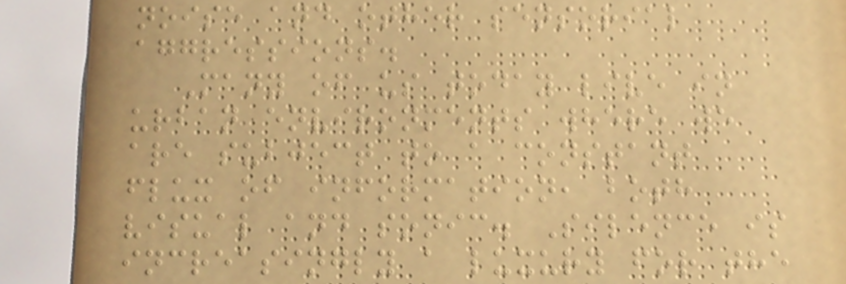noise and other sensorial
aggressions.
Many of us today live in
urban environments where we
are subject to a constant
flux of information, both
visual and sonic. Silence is
increasingly a luxury for the
